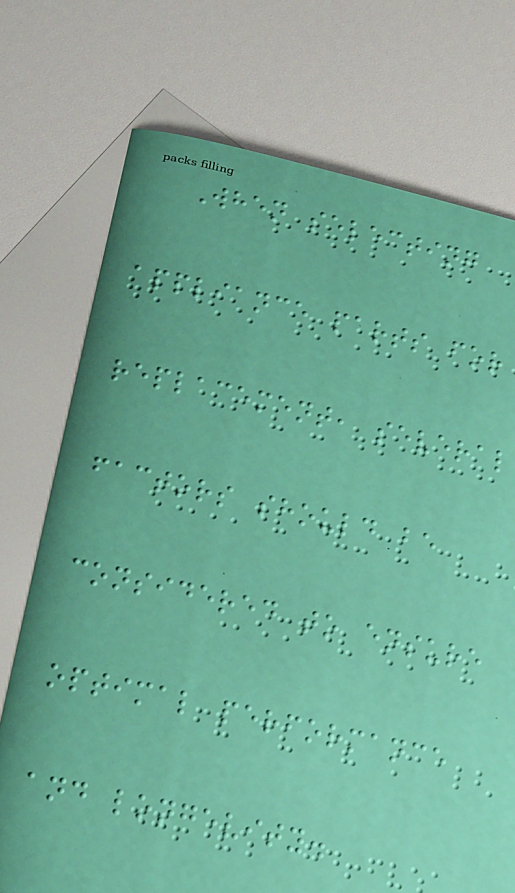When selecting
appliance parts for
replacement, several
factors should be
considered to ensure
optimal performance
and longevity.
